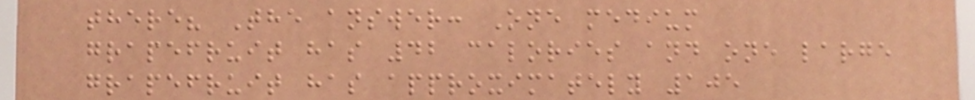there? The answer: One medium
grapefruit has 42 calories and one large
grapefruit has approximately 105
